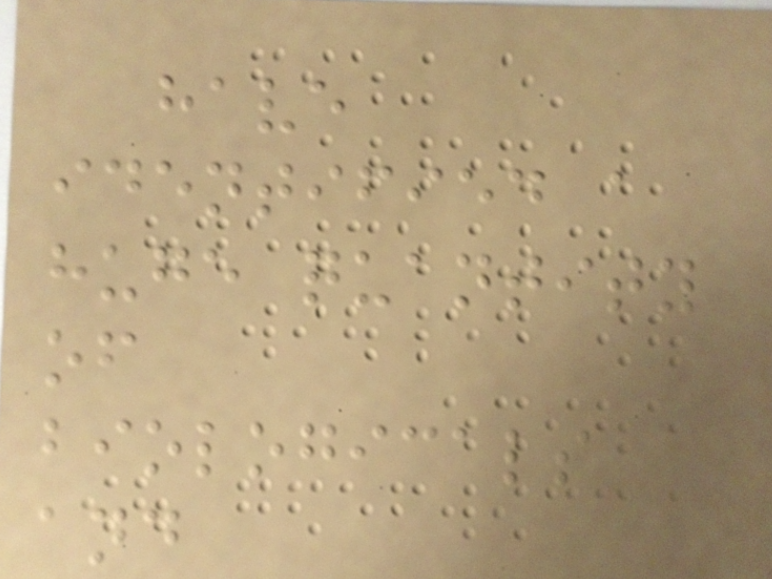have
identified a
huge quantity
of
biologicals
and
